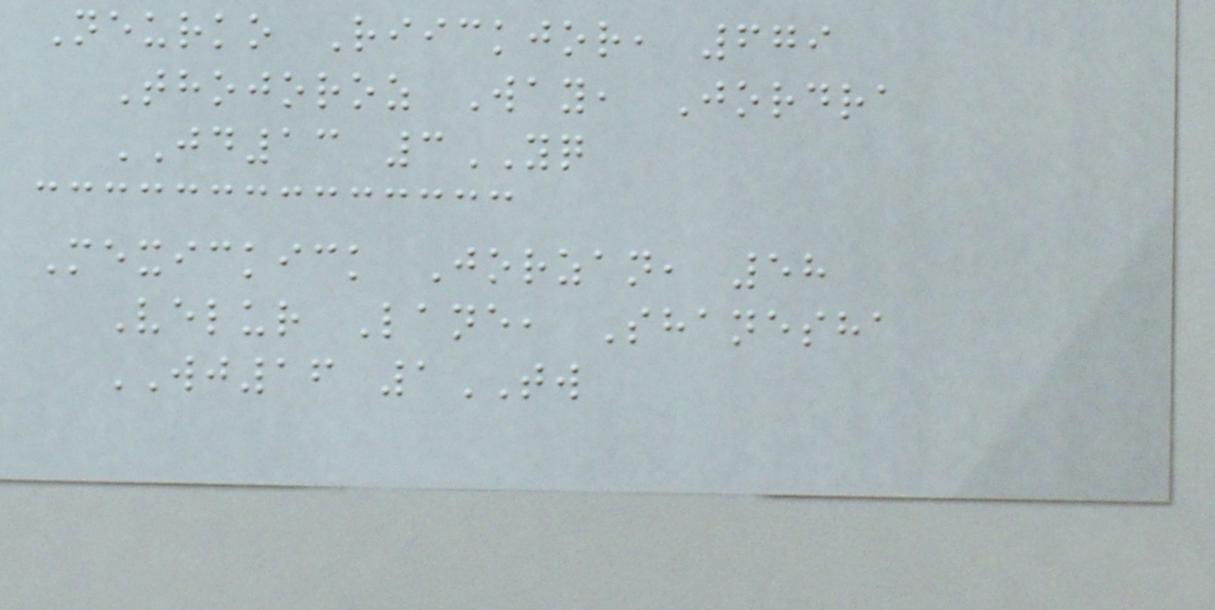Neurko Riickjor, 679
Thojoroz Way, Jordra
JD13 3YQ
Mexickick Jorzan, 58
Velur Lane, Shanesha
WJ16 1TW
